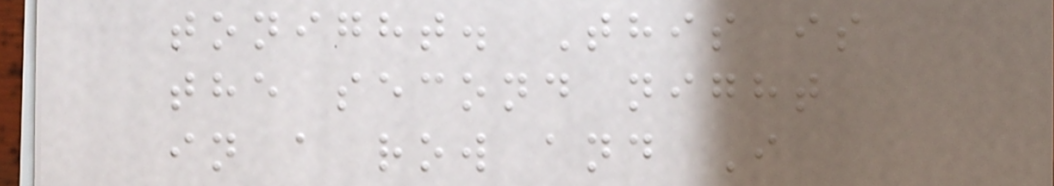tonight. This is
the second night
in a row and I
